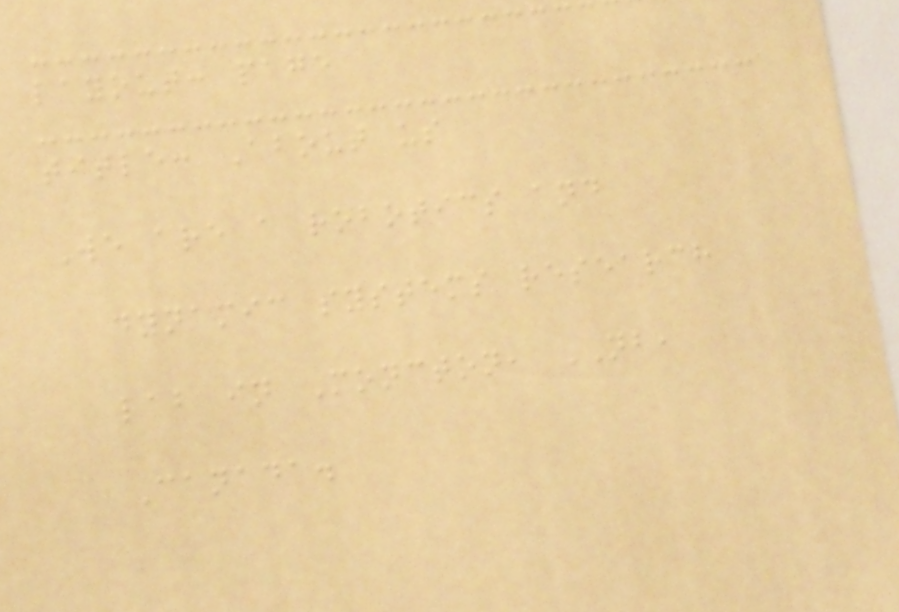layout: page
title: About us
We are a robotics and
dynamic systems research
lab in Moncton, NB,
Canada.
